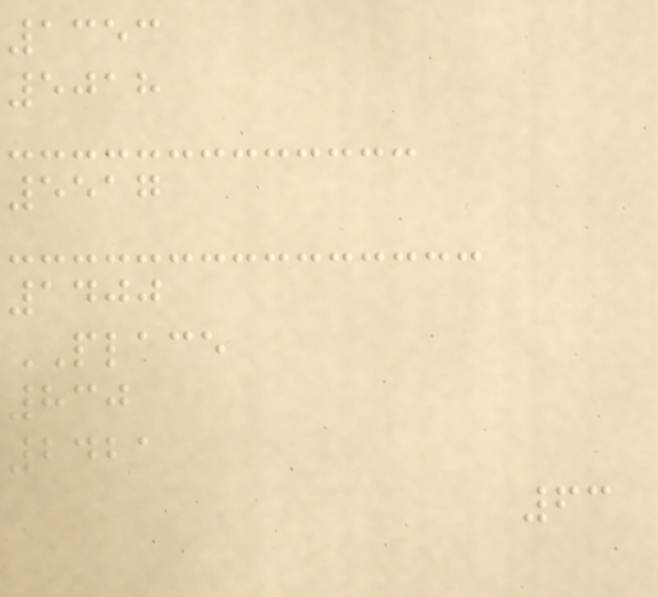1353
5018
5517
1400
PLACE
830
2421
63
